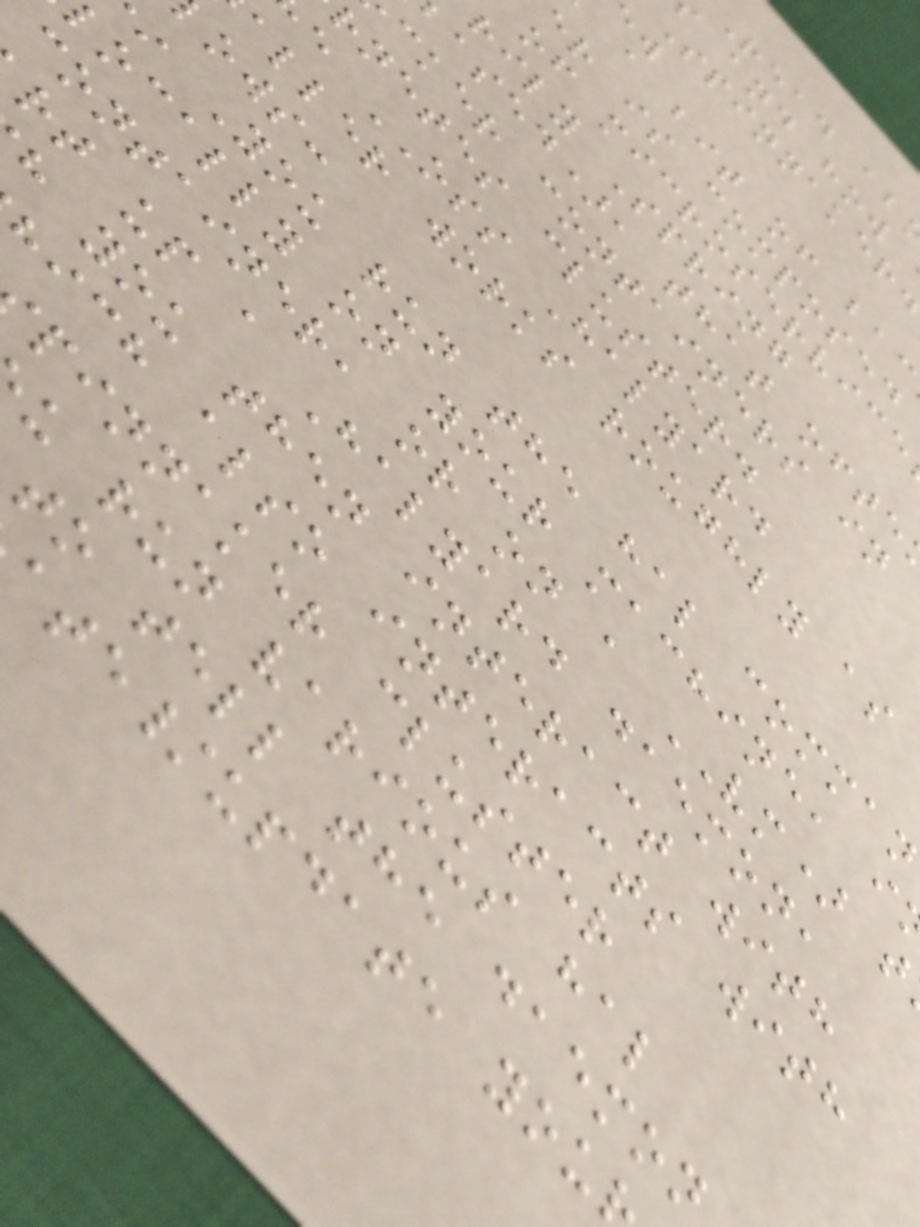Read ab
Spinnaker
a bit of bac
er is composed
of microservice
rily Spring
ased), that ofte
cker containers in
rnetes cluster.
e OSS Halyard
aller works roughly as
ows:
You run the hal comman
locally on your machine, i
container, or on a VM) t
rt up a Halyard daemon,
h you then interact with
ich also interacts with
pinnaker cluster
u run various hal
to tell the daemon
ate/update you
